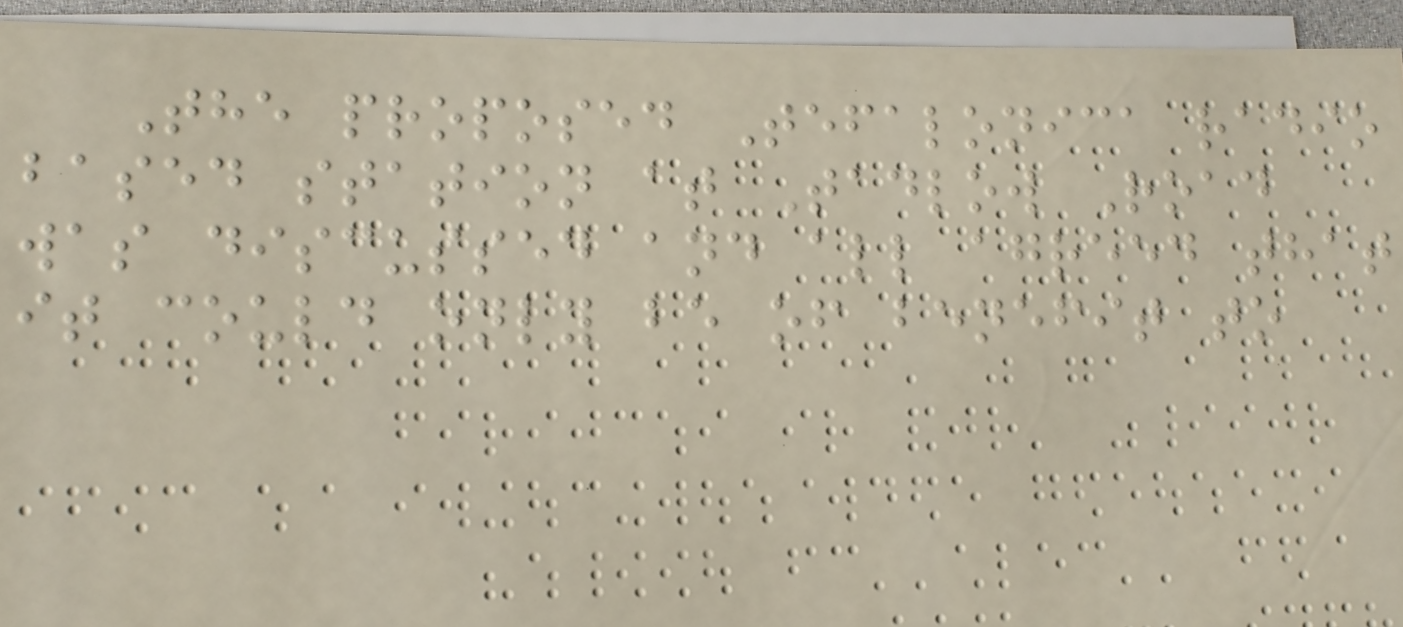The proposed Tefalonica radio
based station at Tadlow Road
was discussed and all agreed that
it could only be of benefit to
